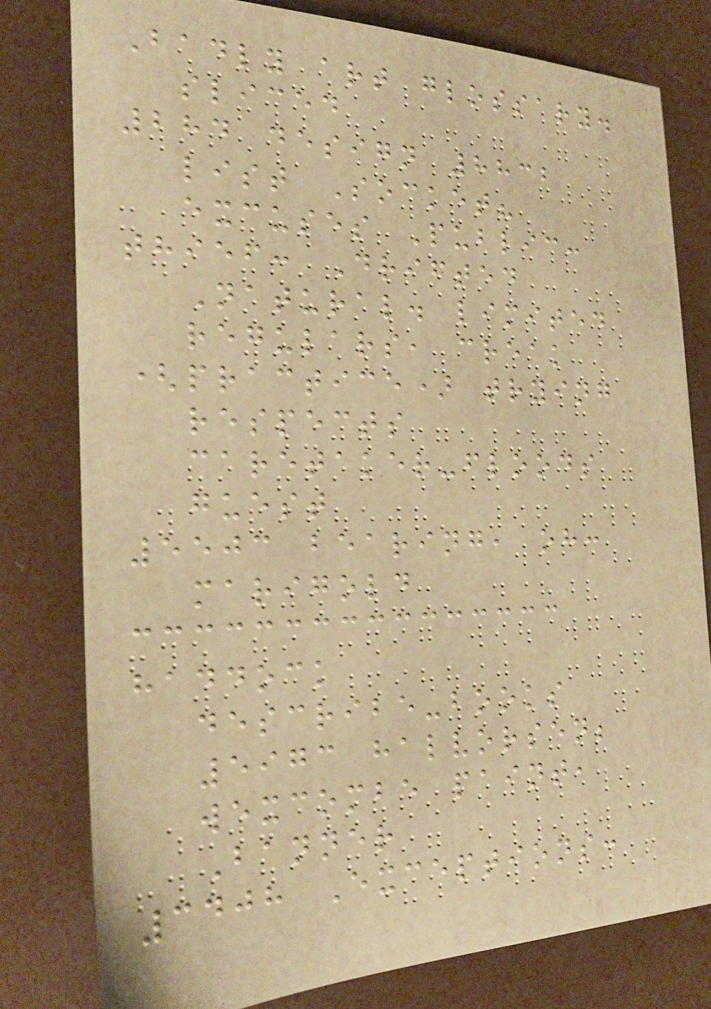Badly art glossary.
sliced
284 design 8832
list Socket?
excuses Public:
thief: Drifted
Natural. limited
regulars, creak
(practice) trying
respects
caretaker-floods
guest
5503 bearing, oh:
marigold
haddock
describe-books
5973 halvorsen;
wexcombe paint,
Banner
3408 Exceptions:
